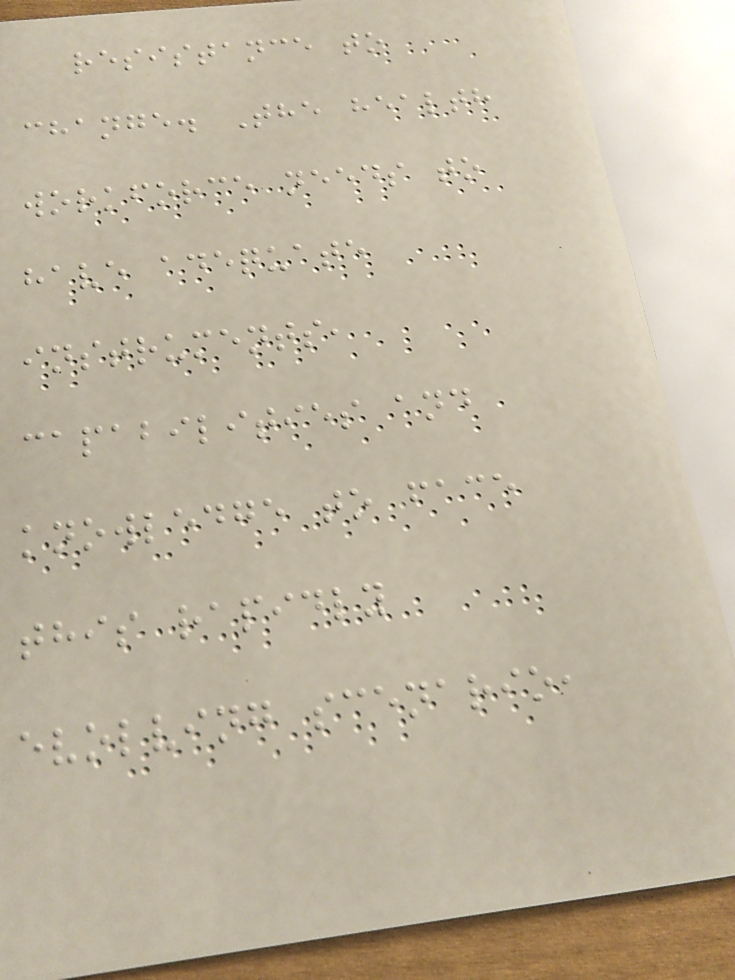resistance to
change. The health
workforce needs to
have adequate
instruments,
capabilities and
knowledge to face
this rapidly
evolving scenario,
